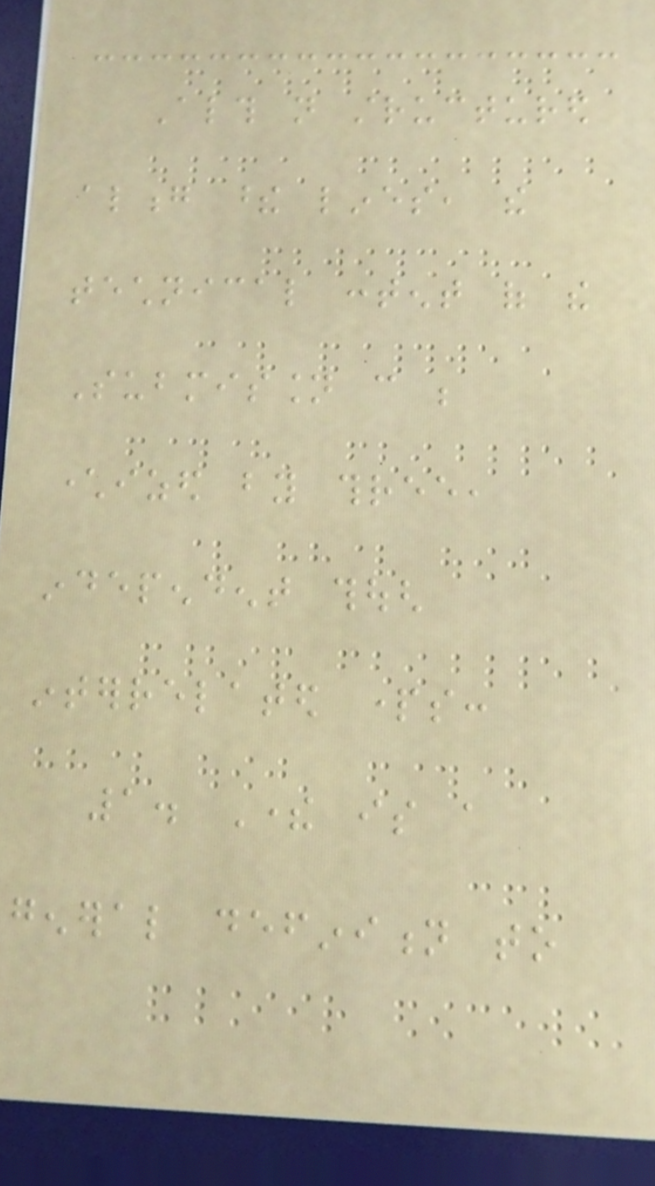Although not structured
along these lines, the
technical content of the
Submission can be
characterized by three,
independent though
interrelated parts:
1. There is a
general definition to
